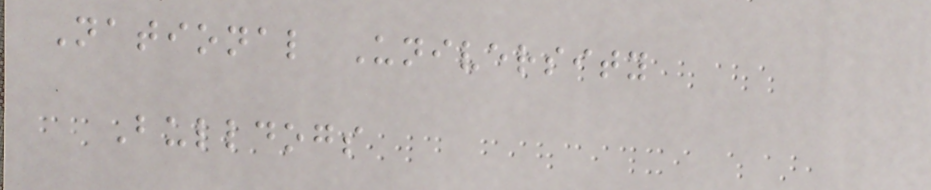National University
Bulldogs
